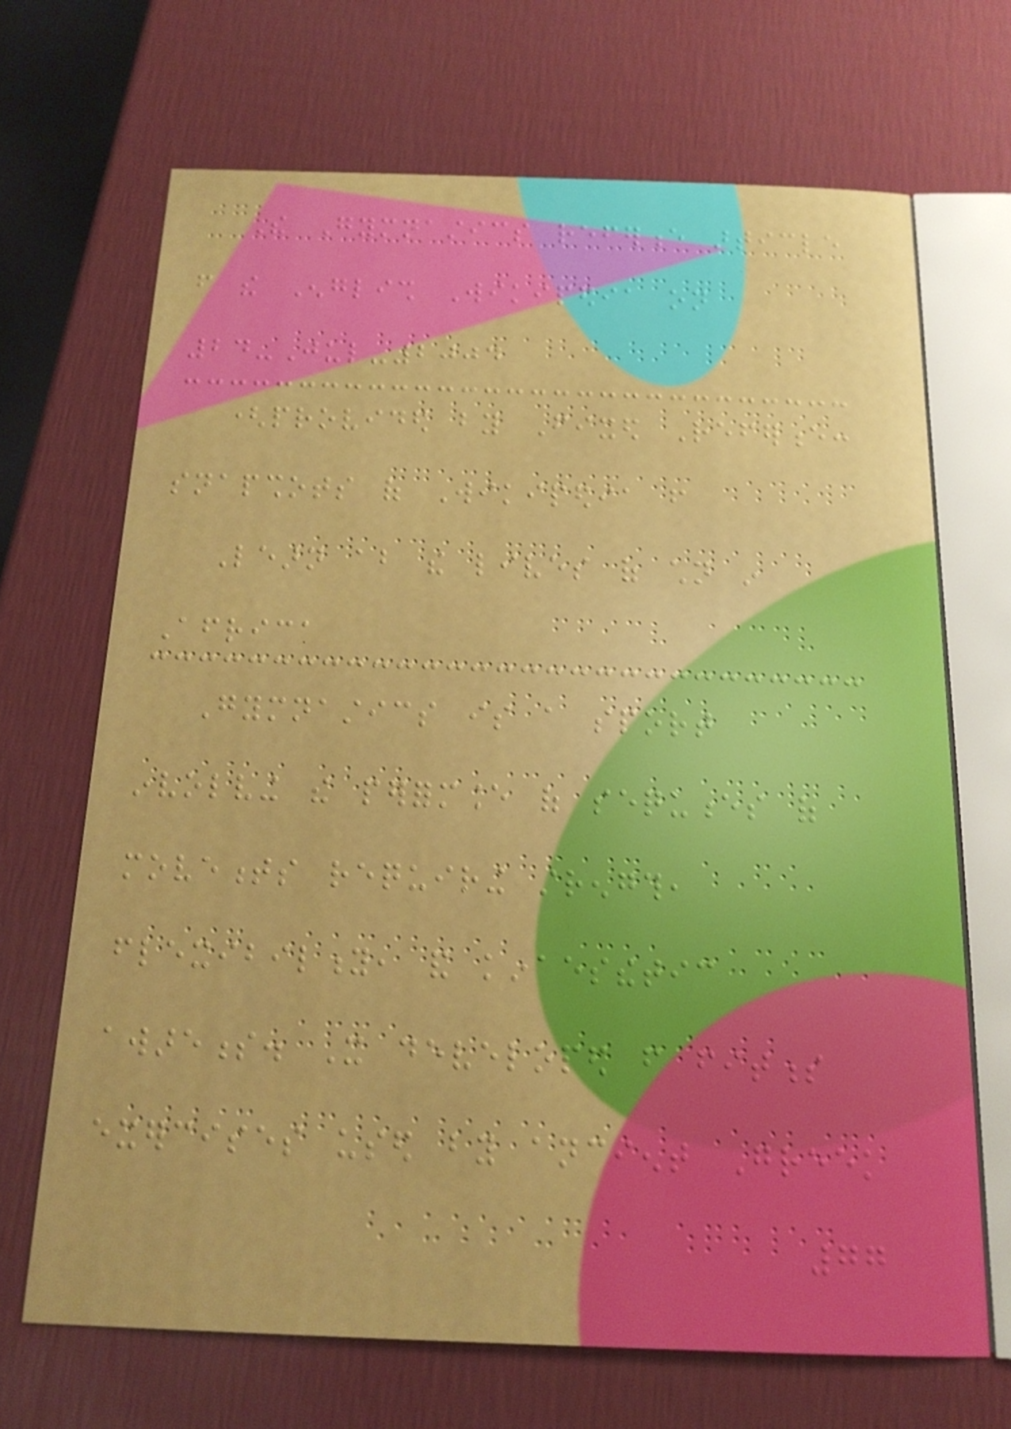The Gymnastics reference article
from the English Wikipedia on
24-Jul-2004
(provided by Fixed Reference:
snapshots of Wikipedia from
Learn about the lives of children in
Africa
Gymnastics is a sport
involving the performance of sequences of
movements requiring strength,
flexibility, and kinaesthetic
awareness. It developed from fitness
exercises used by ancient Greek
77
